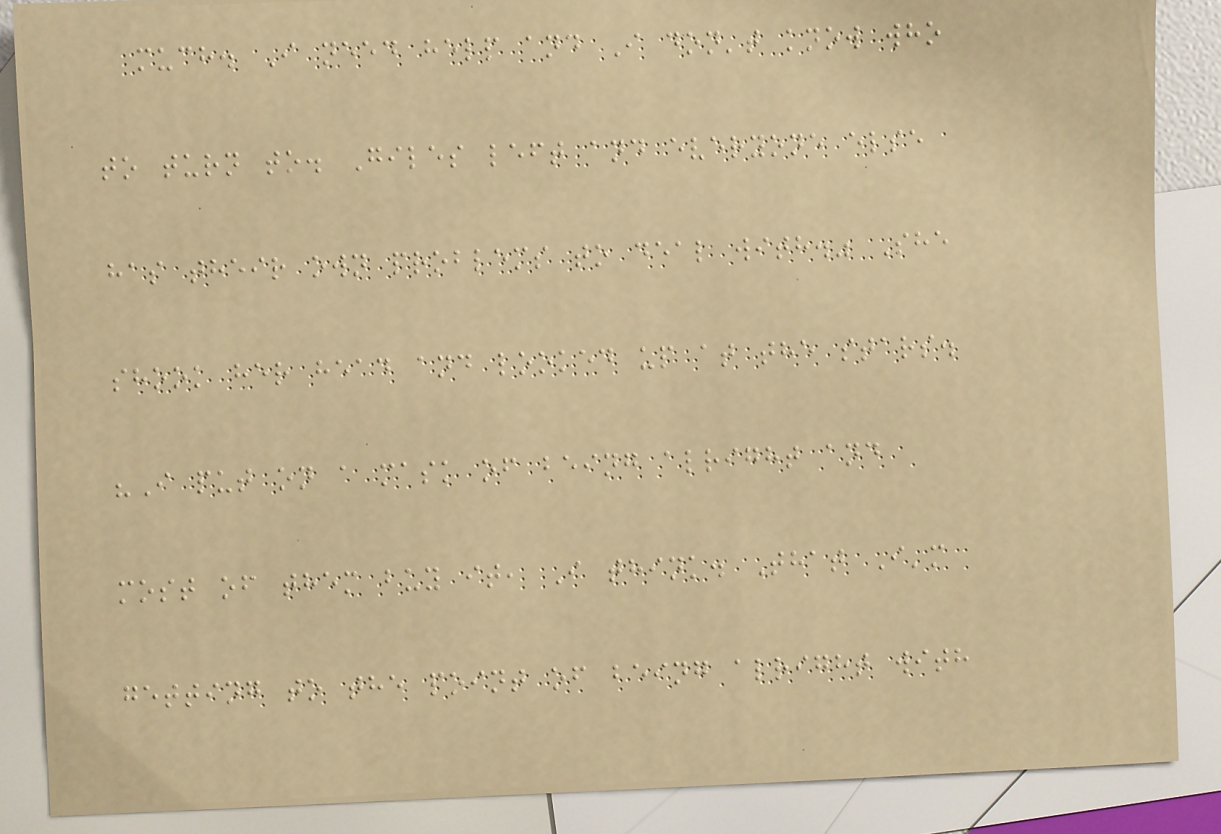much. I need help and I don't know who
to turn to. Giles left and everyone else
has their own problems to deal with." She
shook her head and looked up at the stars.
"I put on a mask of being alright and
most of them buy it, I think. That I'm
getting to the point of being alright with
